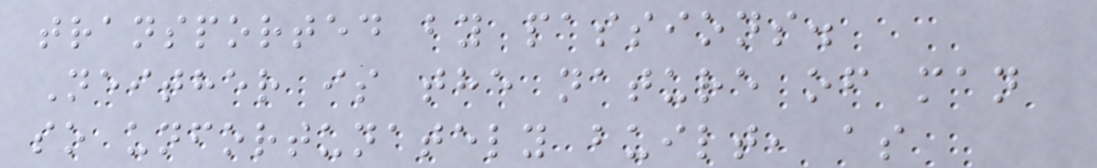transported by passions.
Neither is the nature of man
so unfortunately built, as
